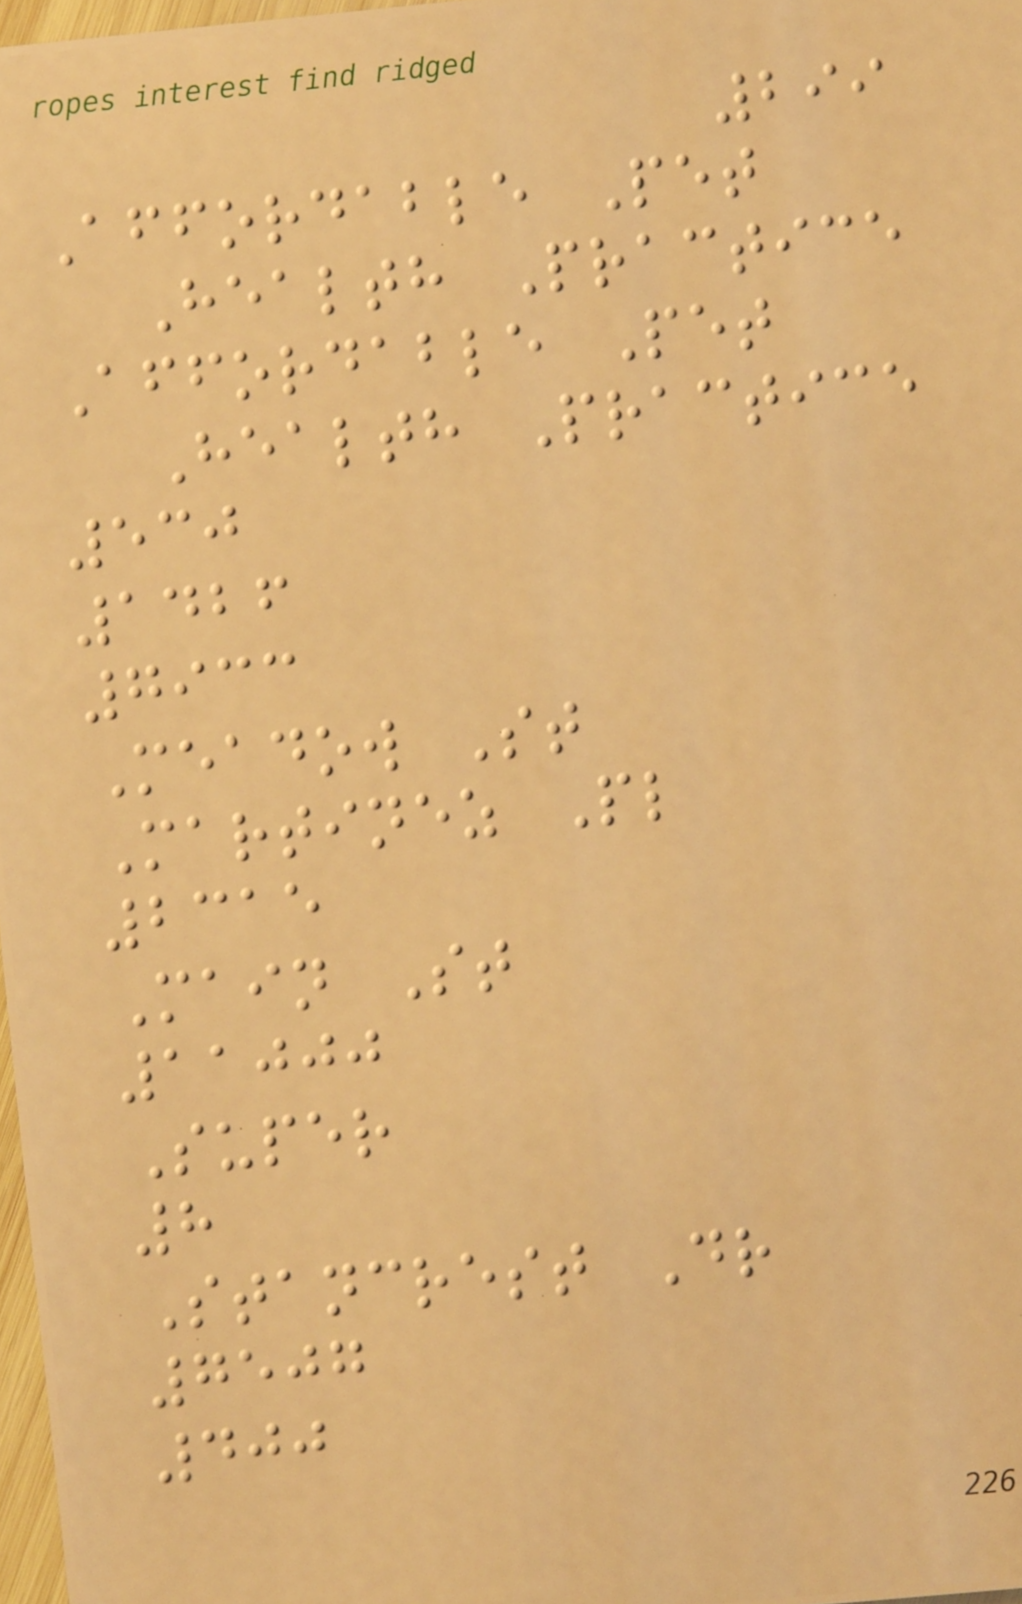299
Affordable Pet
Health Practice
Affordable Pet
Health Practice
530
1426
7933
Meadow St
Martinez Pl
2315
Main St
11000
Super
8
Stancrest Dr
7507
400
